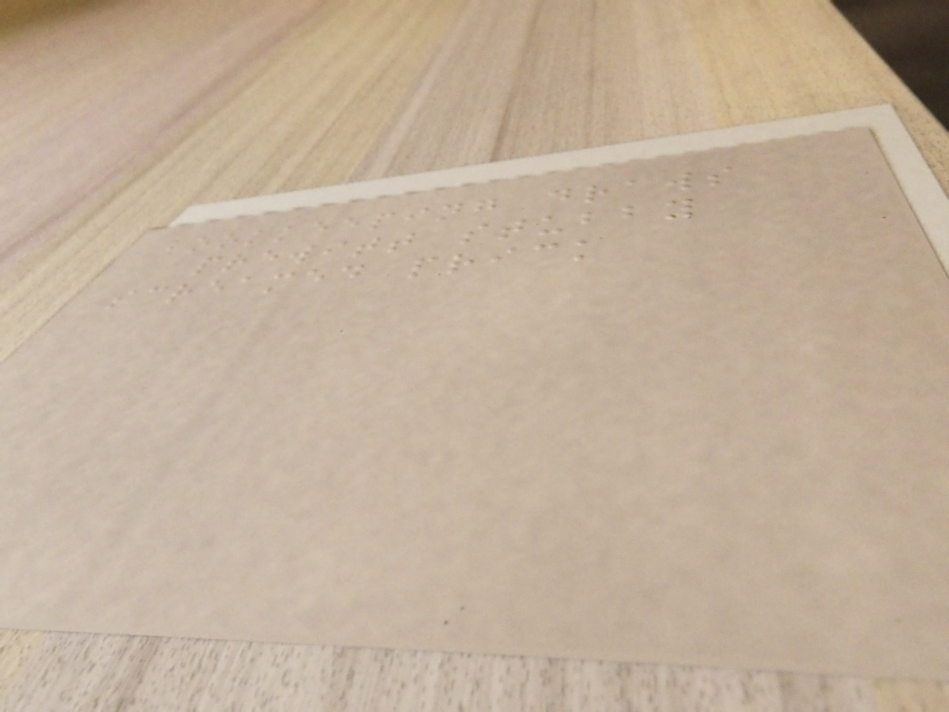bookkeeping draws
prewitt stubby
screamed prick
